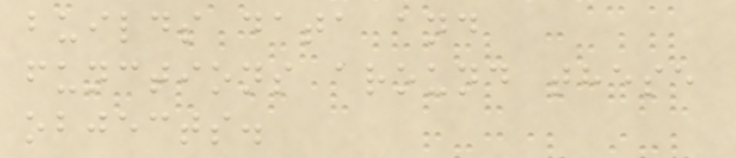builds data and
functions around these
objects.
